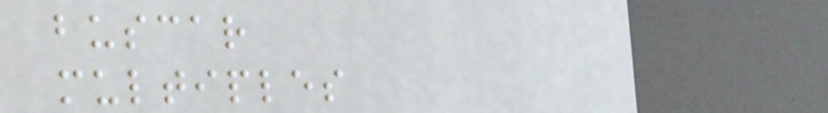buscar
multiples
